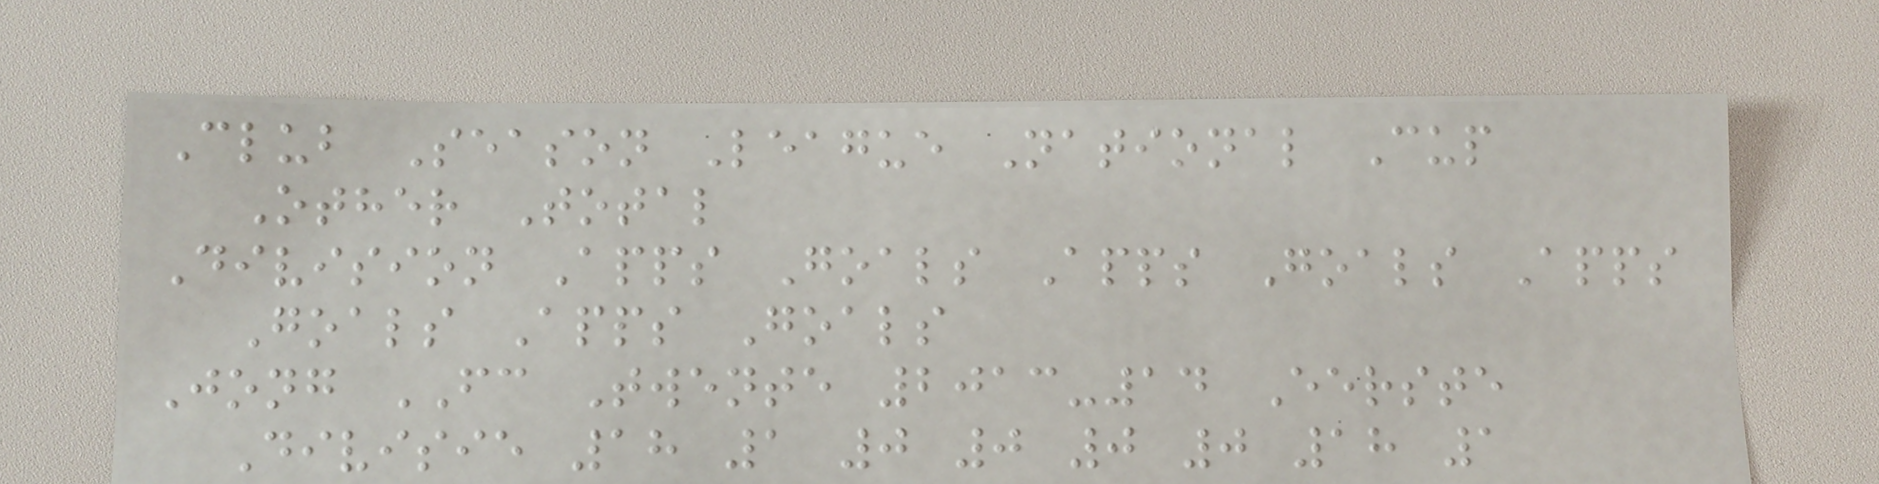Club Season League National Cup
Other Total
Division Apps Goals Apps Goals Apps
Goals Apps Goals
Jong FC Twente 2013-14 Eerste
Divisie 18 1 0 0 0 0 18 1
